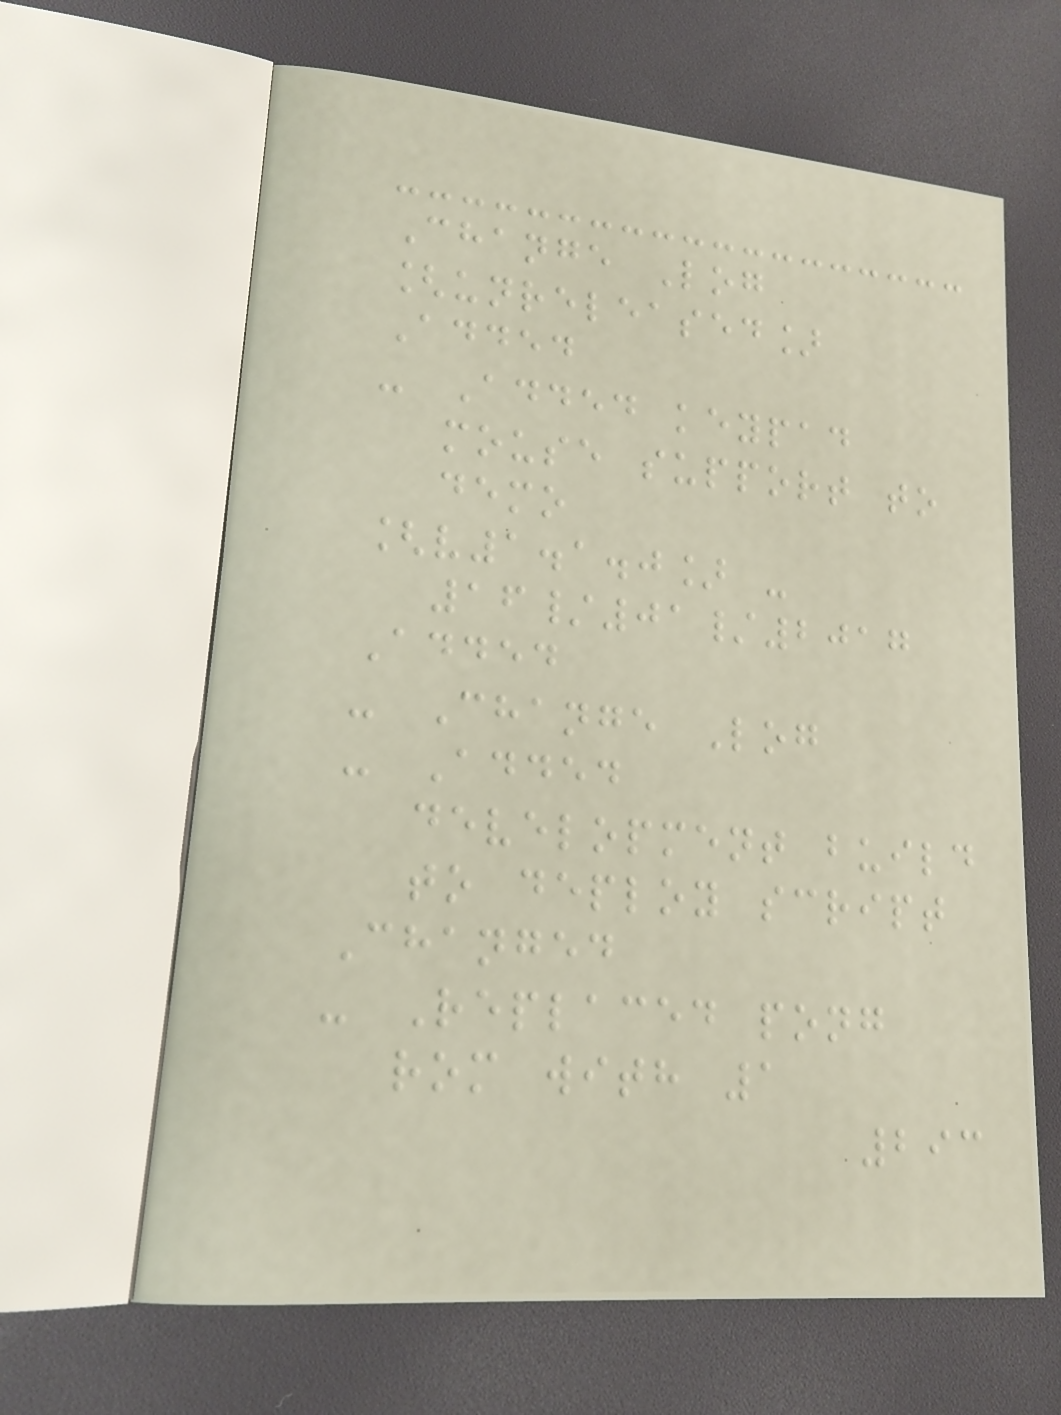Change Log
[unreleased]
Added
- Added keypad
mouse support to
demo
[v1.1.0] -
16/01/2017
Added
- Change Log
- Added
development build
to deploy script
Changed
- Replaced pong
rom with 1
293
